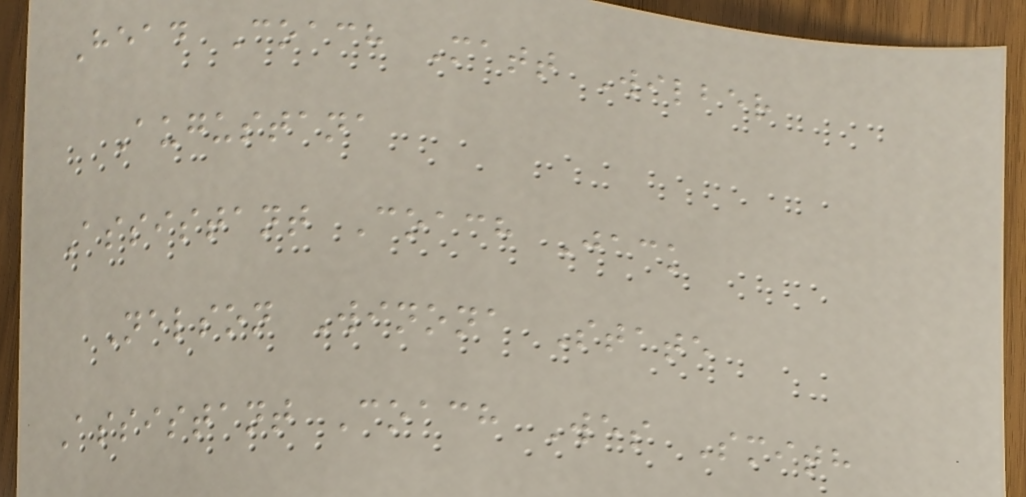Head Coach Matt Wilber
Augustana
Assistant Coach Jack
Nelson Winona State
Assistant Coach Wes Smith
